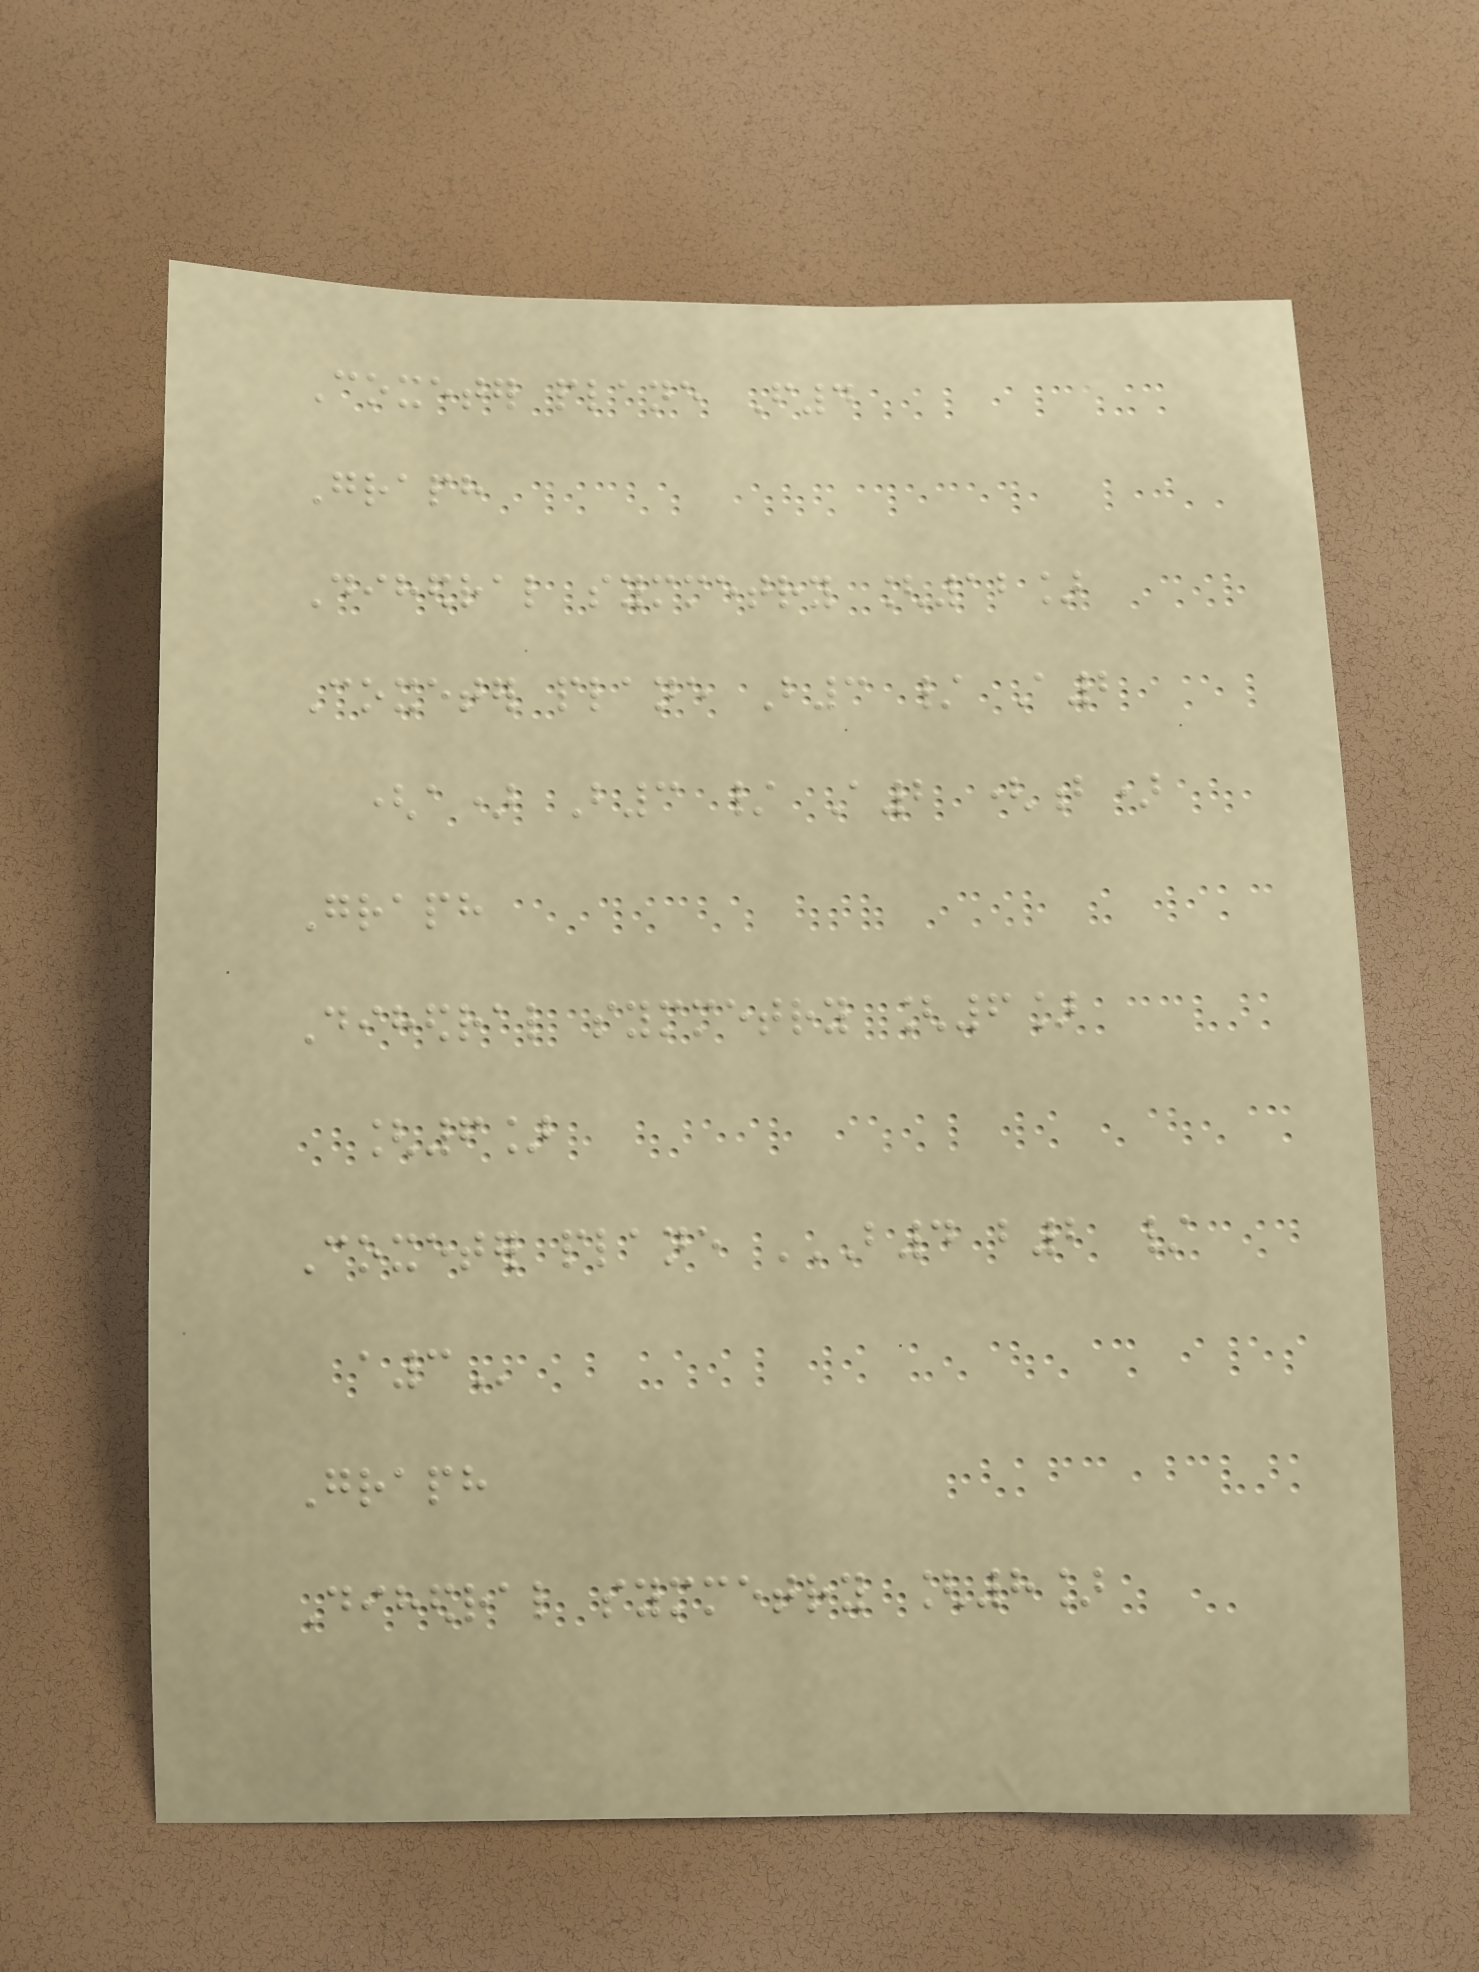Coxeter plane F4
Graph
Dihedral symmetry [12]
Coxeter plane B3 / A2
(a) B3 / A2 (b)
Graph
Dihedral symmetry [6]
[6]
Coxeter plane B4 B2 /
A3
Graph
Dihedral symmetry [8]
